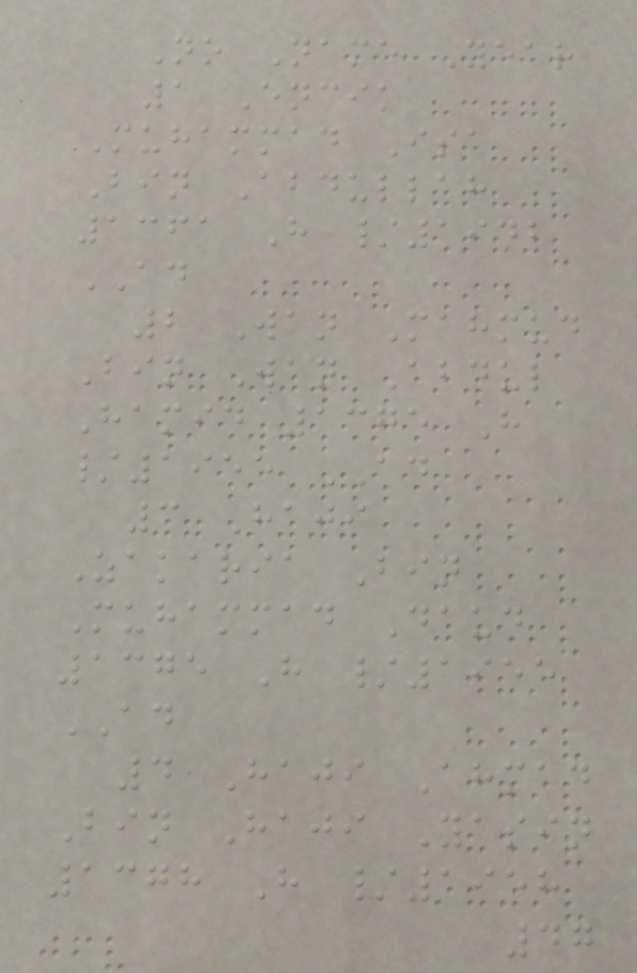No Name Year
1 Encik
Muhammad Isa
Bin Abdullah
1361 H /1942
AD
2 Wan Mahmud
Bin Wan Abdul
Hamid 1375 H
/1955 AD
3 Haji
Zakaria Bin
Muhammad Daud
1375 H /1955
AD
4 Haji Ahmad
Bin Haji Yasin
1378 H /1958
47
